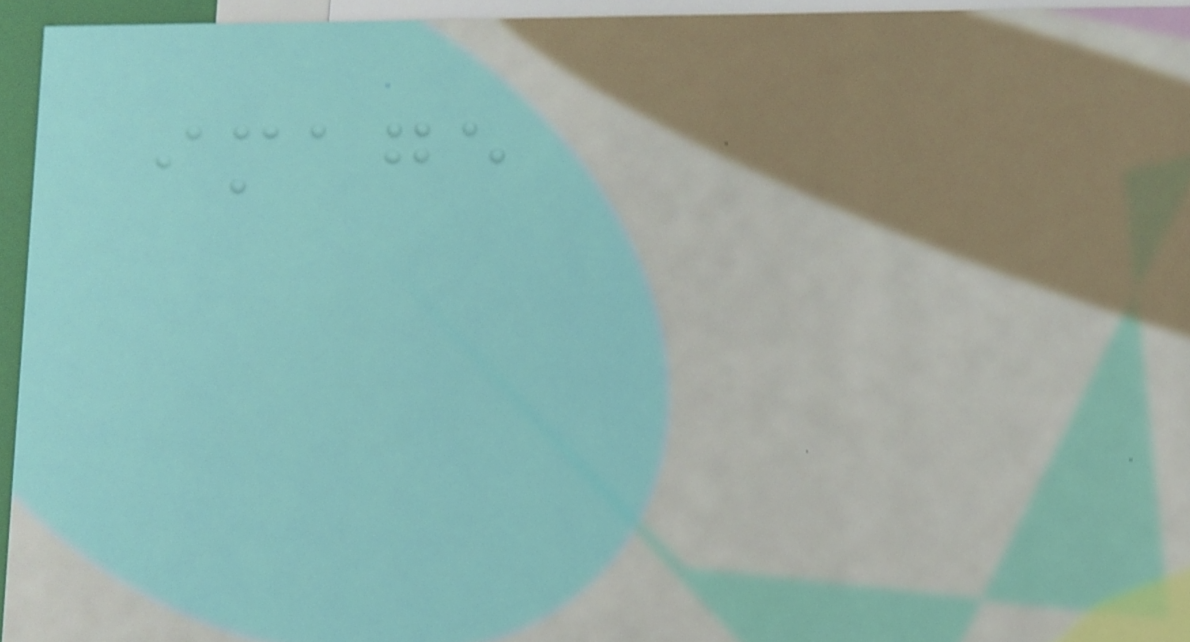image
